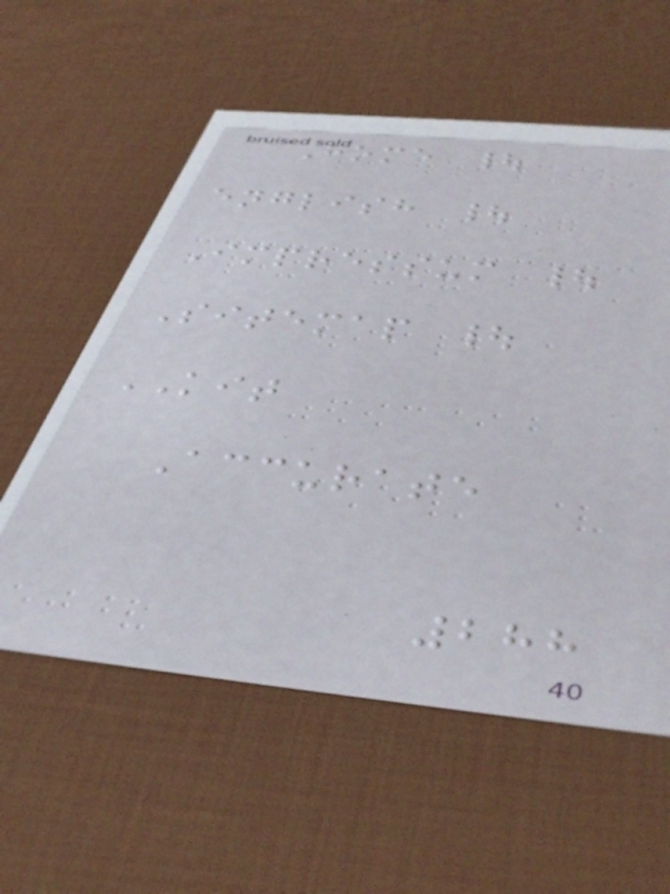Home |
english |
Impressum |
Sitemap |
KIT
Accurate
288
